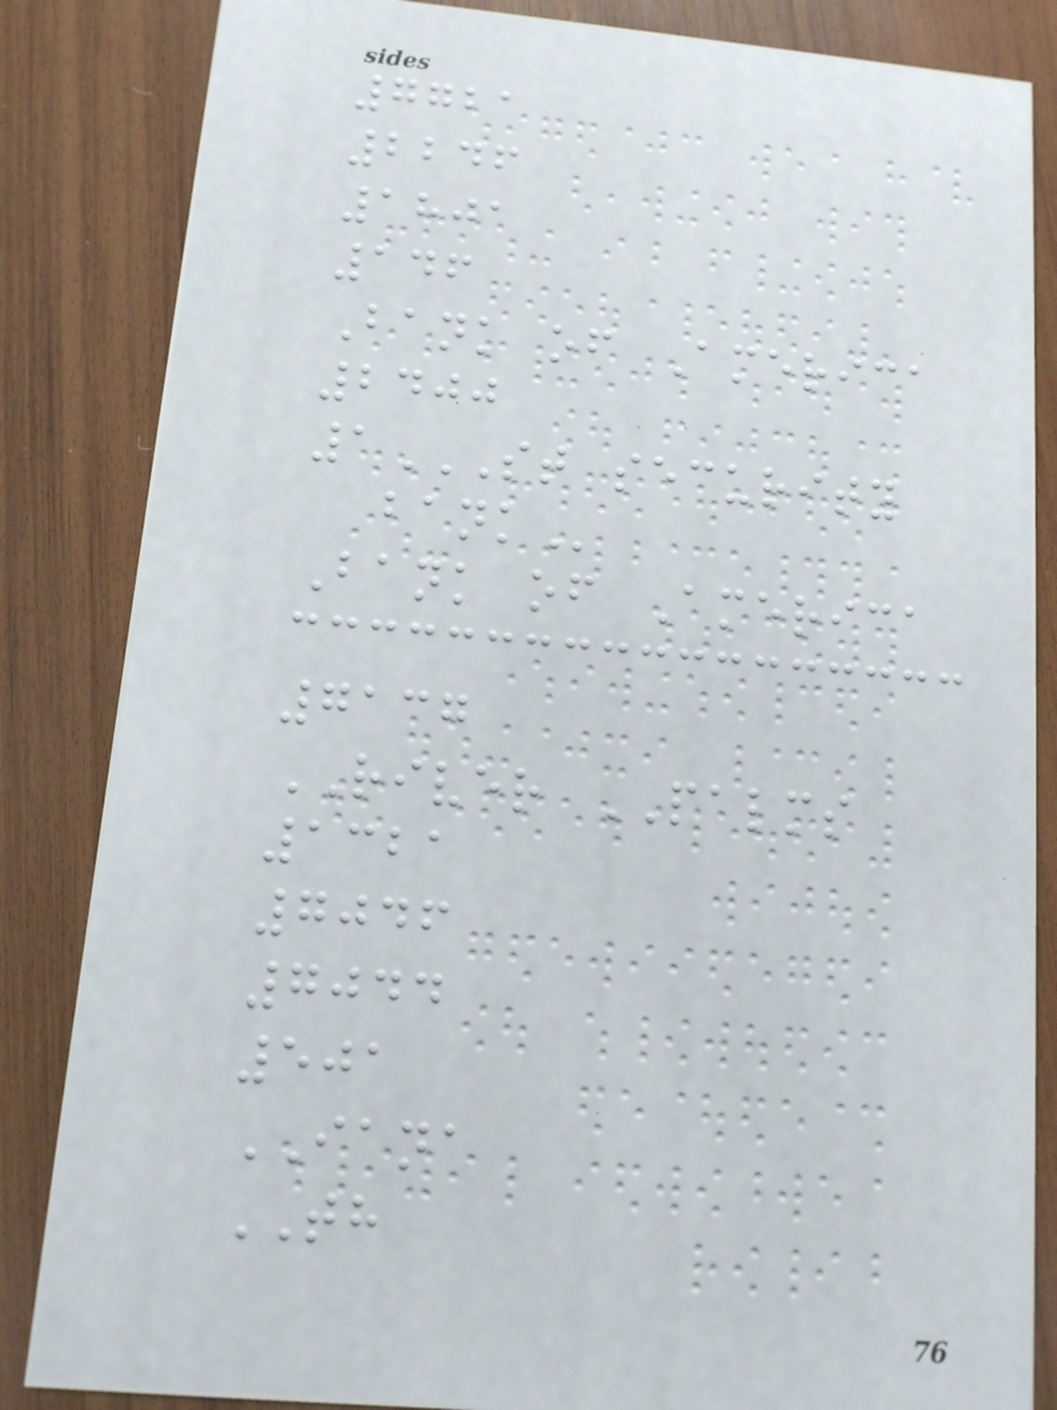7721
2246
1801
146
Bank of America
2400
1ST SECURITY
BANK
Bank of America
7137
RIVER PALMS
1321
7046
7044
501
IANA
TH
